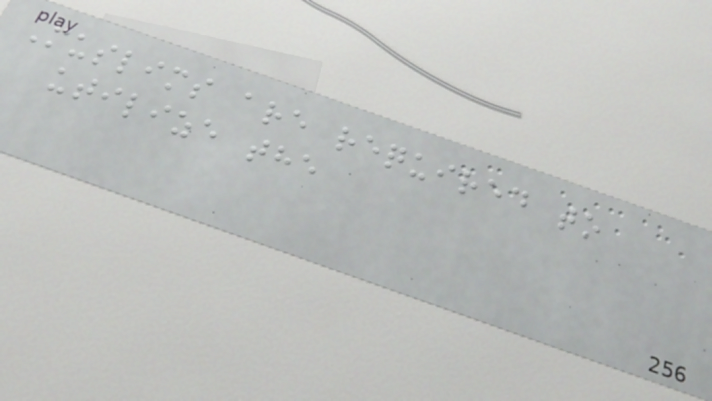Muslims are required to
utilize the
